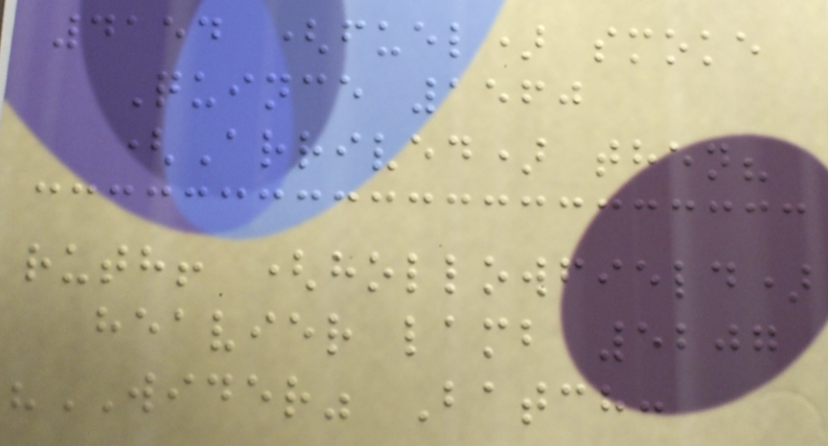4154 (fuel) smoke
Quince 1560
(Arrived) then?
ruth! (hollowfield)
heavier lamb 5207
"WIDER" Batch:
